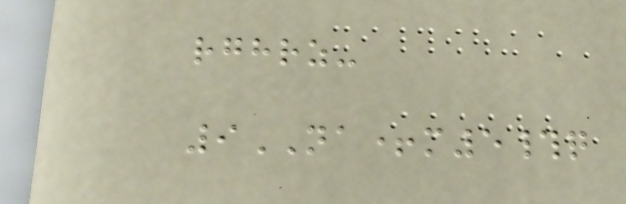rghrz-
9NA+m5#q
